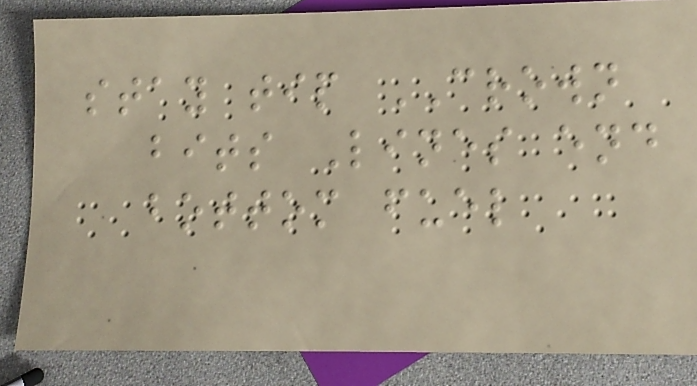stay tip CROWN
bits Lines end
bottom fuel
